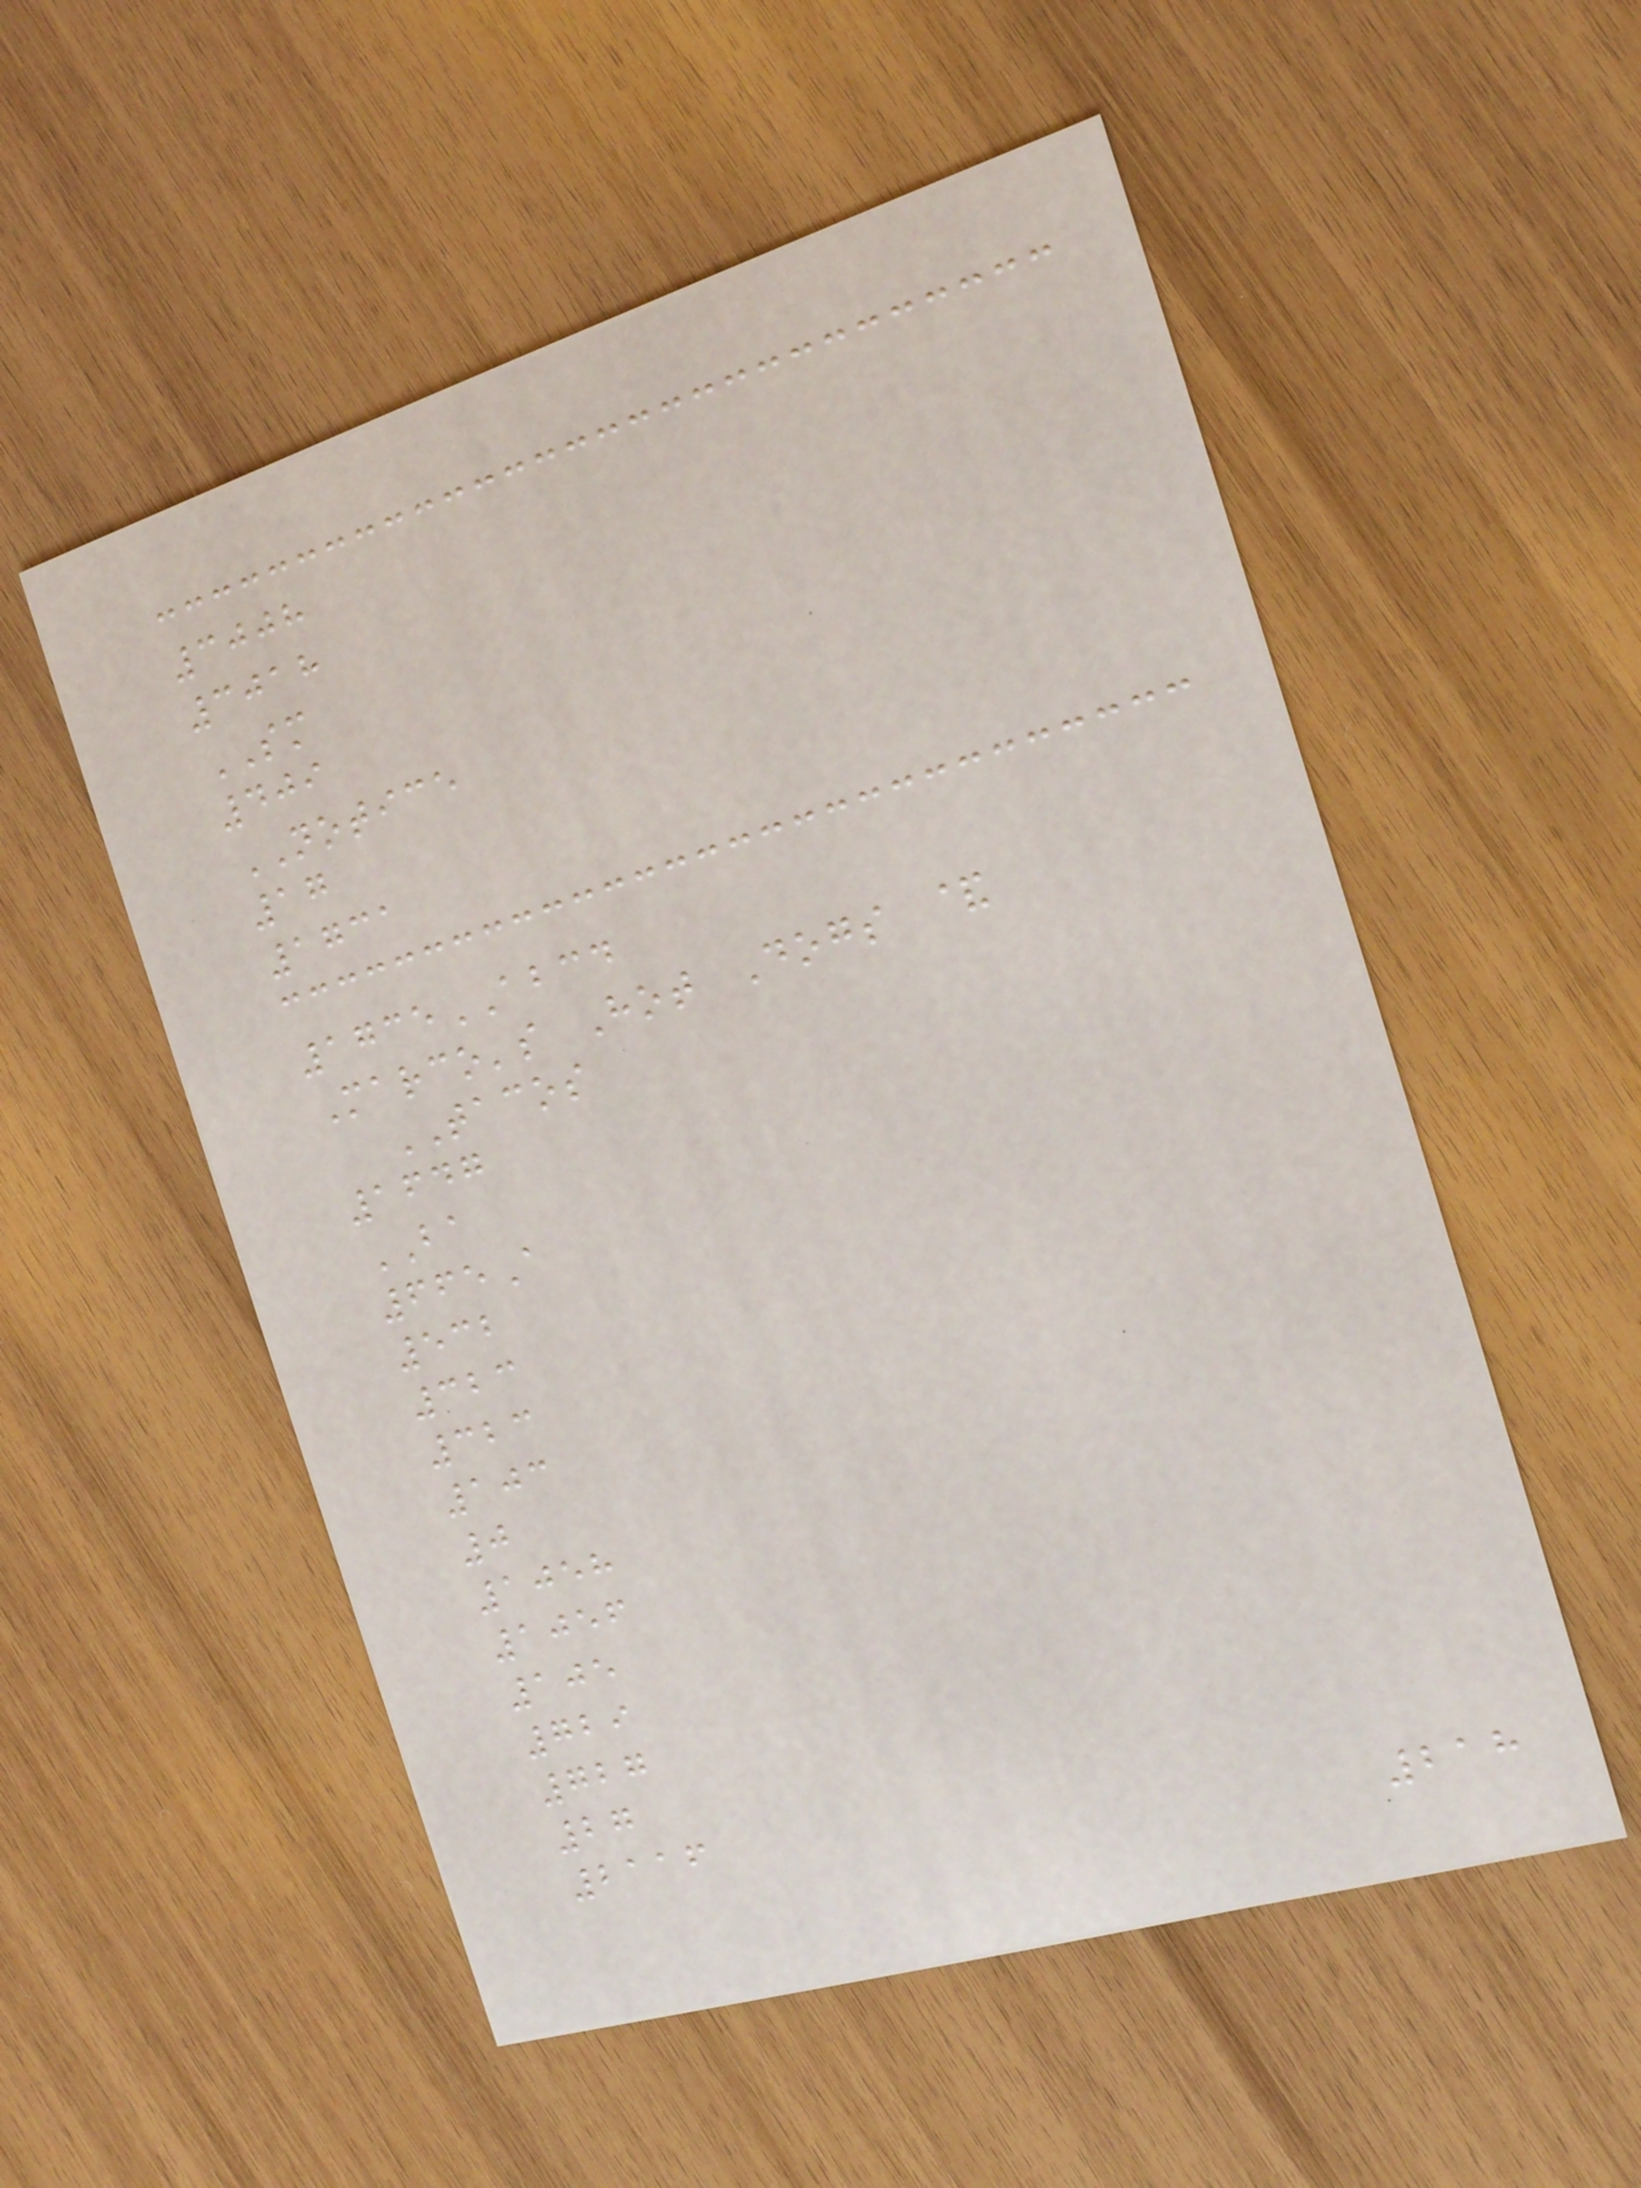3008
3018
SM
409
NOTICE
17
1731
1735ABCD
Marco's Hot Dogs &
TACOS
1647
BA
665A
532
323
323
103
0
1058
1056
105
729
727
27
2116
218
